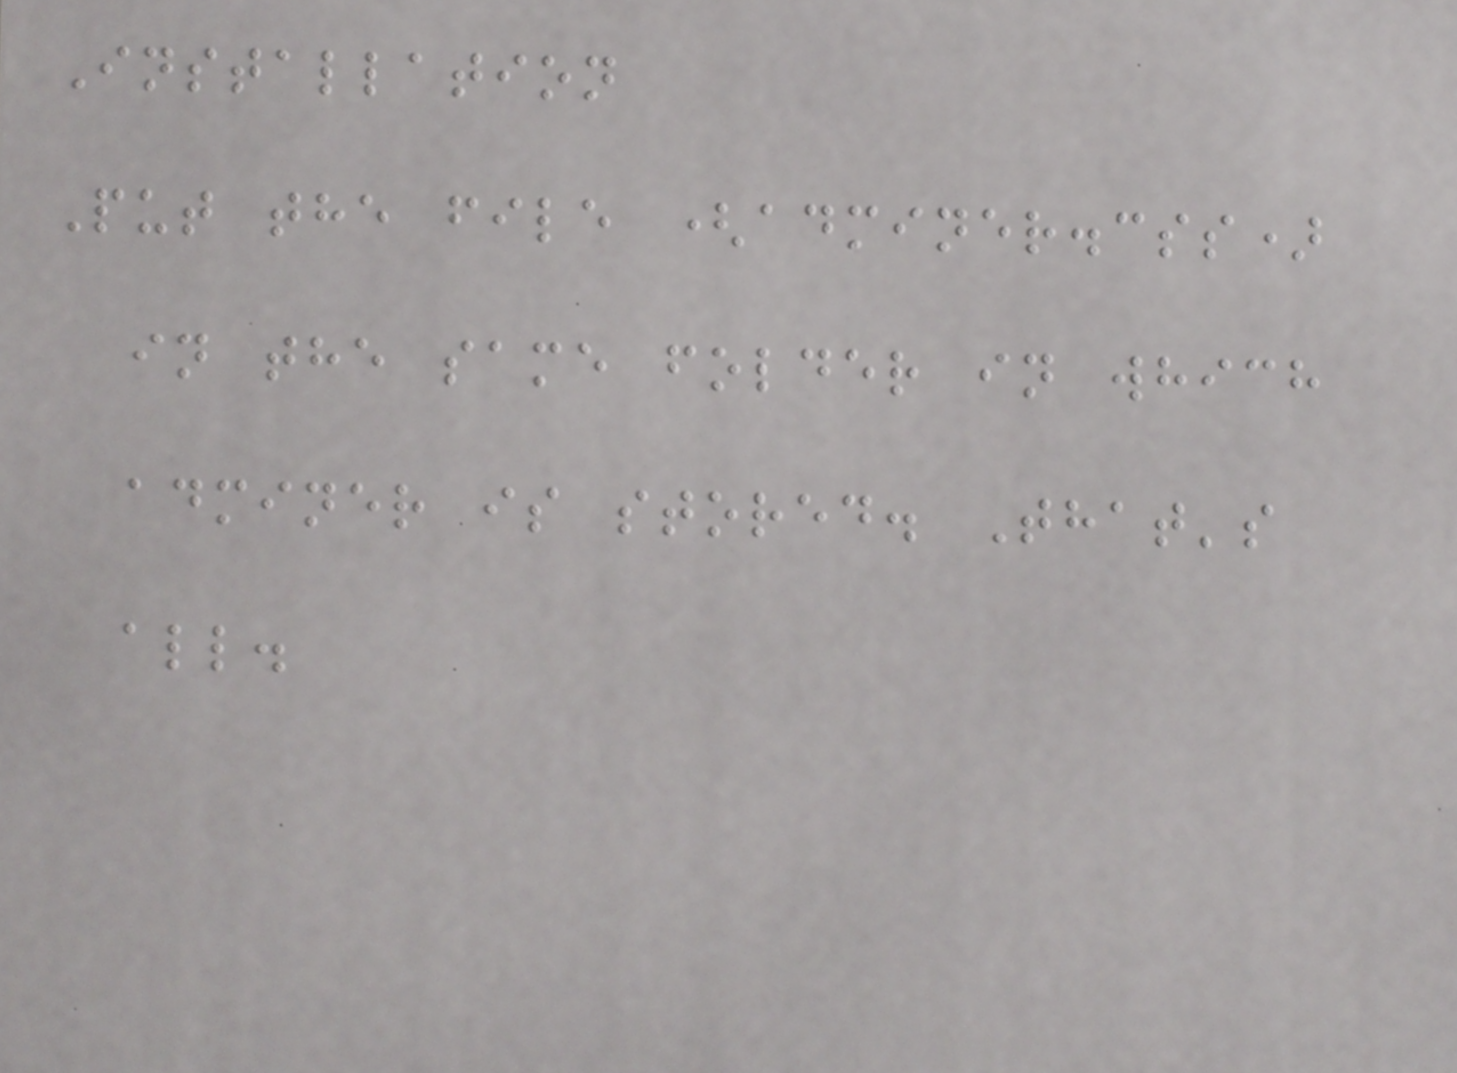Installation
Put the file (adminer.css)
in the same folder in which
adminer is stored. That's
all.
